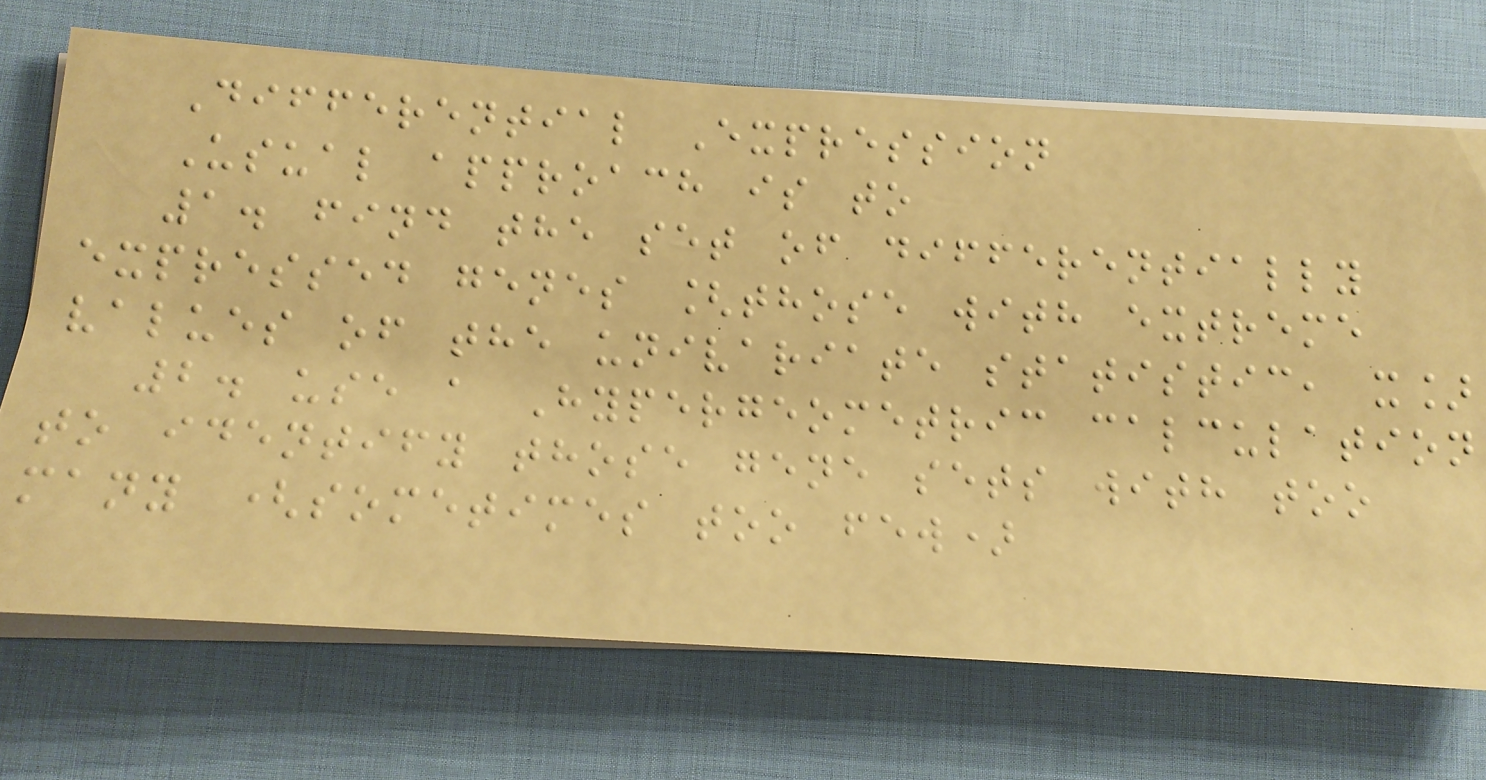Differential Expression
Usual approach is to
1. find the set of differentially
expressed genes [those with extreme
values of the univariate statistic, x]
2. use a Hypergeometric calculation
to identify those gene sets with too
many (sometimes too few)
